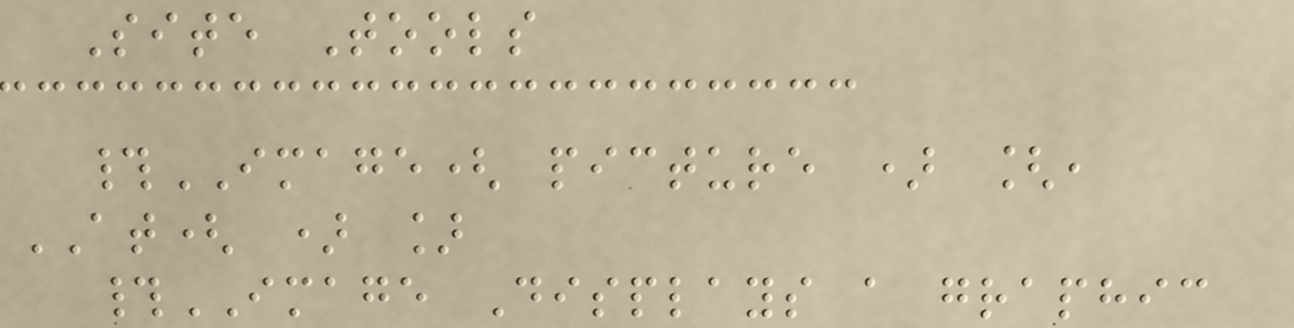Site Tools
#IMAGE( picture ) [,
AT( ) ]
#IMAGE Displays a graphic
